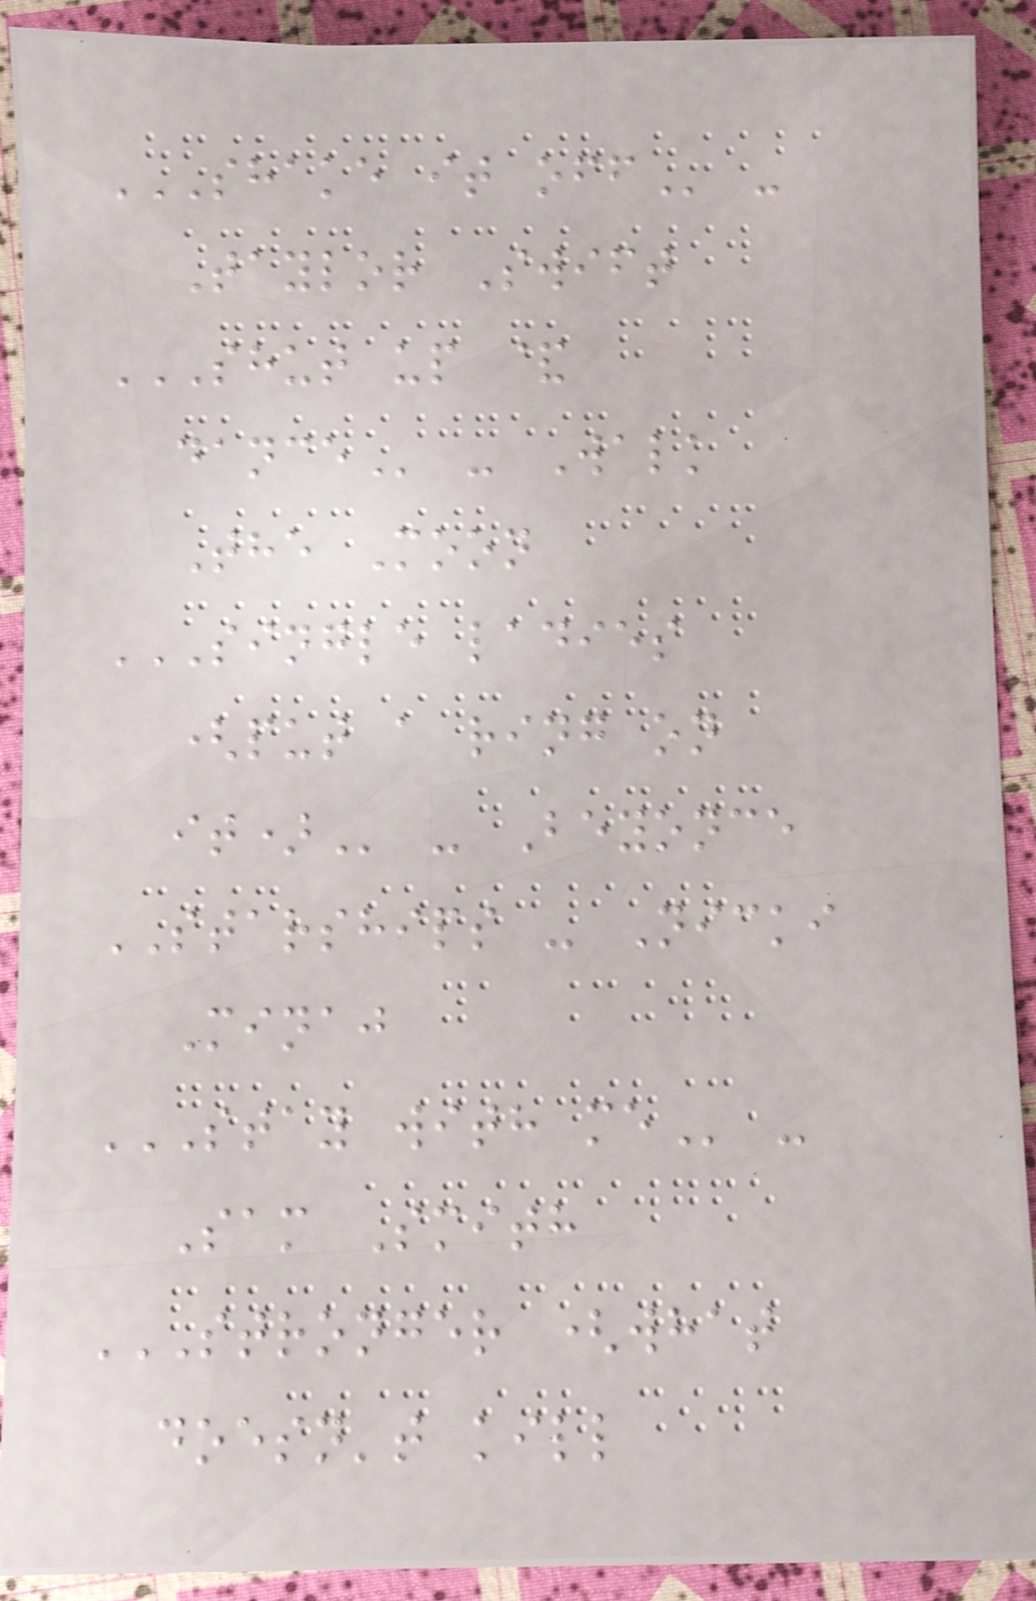SHAKE IT OFF -
Taylor Swift
SHUT UP &
DANCE - Walk
The Moon
SINGLE LADIES
(PUT A RING ON
IT) - Beyonce
STARSHIPS - Nicki
Minaj
STAY WITH ME -
Sam Smith
STRONGER (WHAT
DOESN'T KILL
